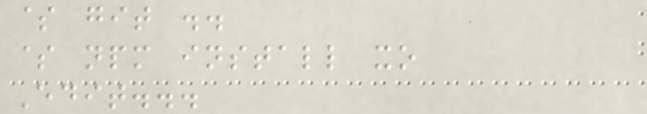$ git ..
$ npm install xo
Edit...
